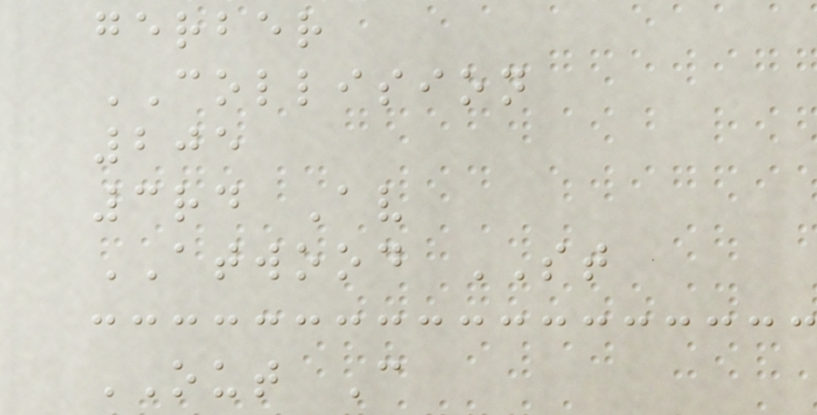gerber
COLLISION
205
3rd Av
ATWOOD ST
OUT C
